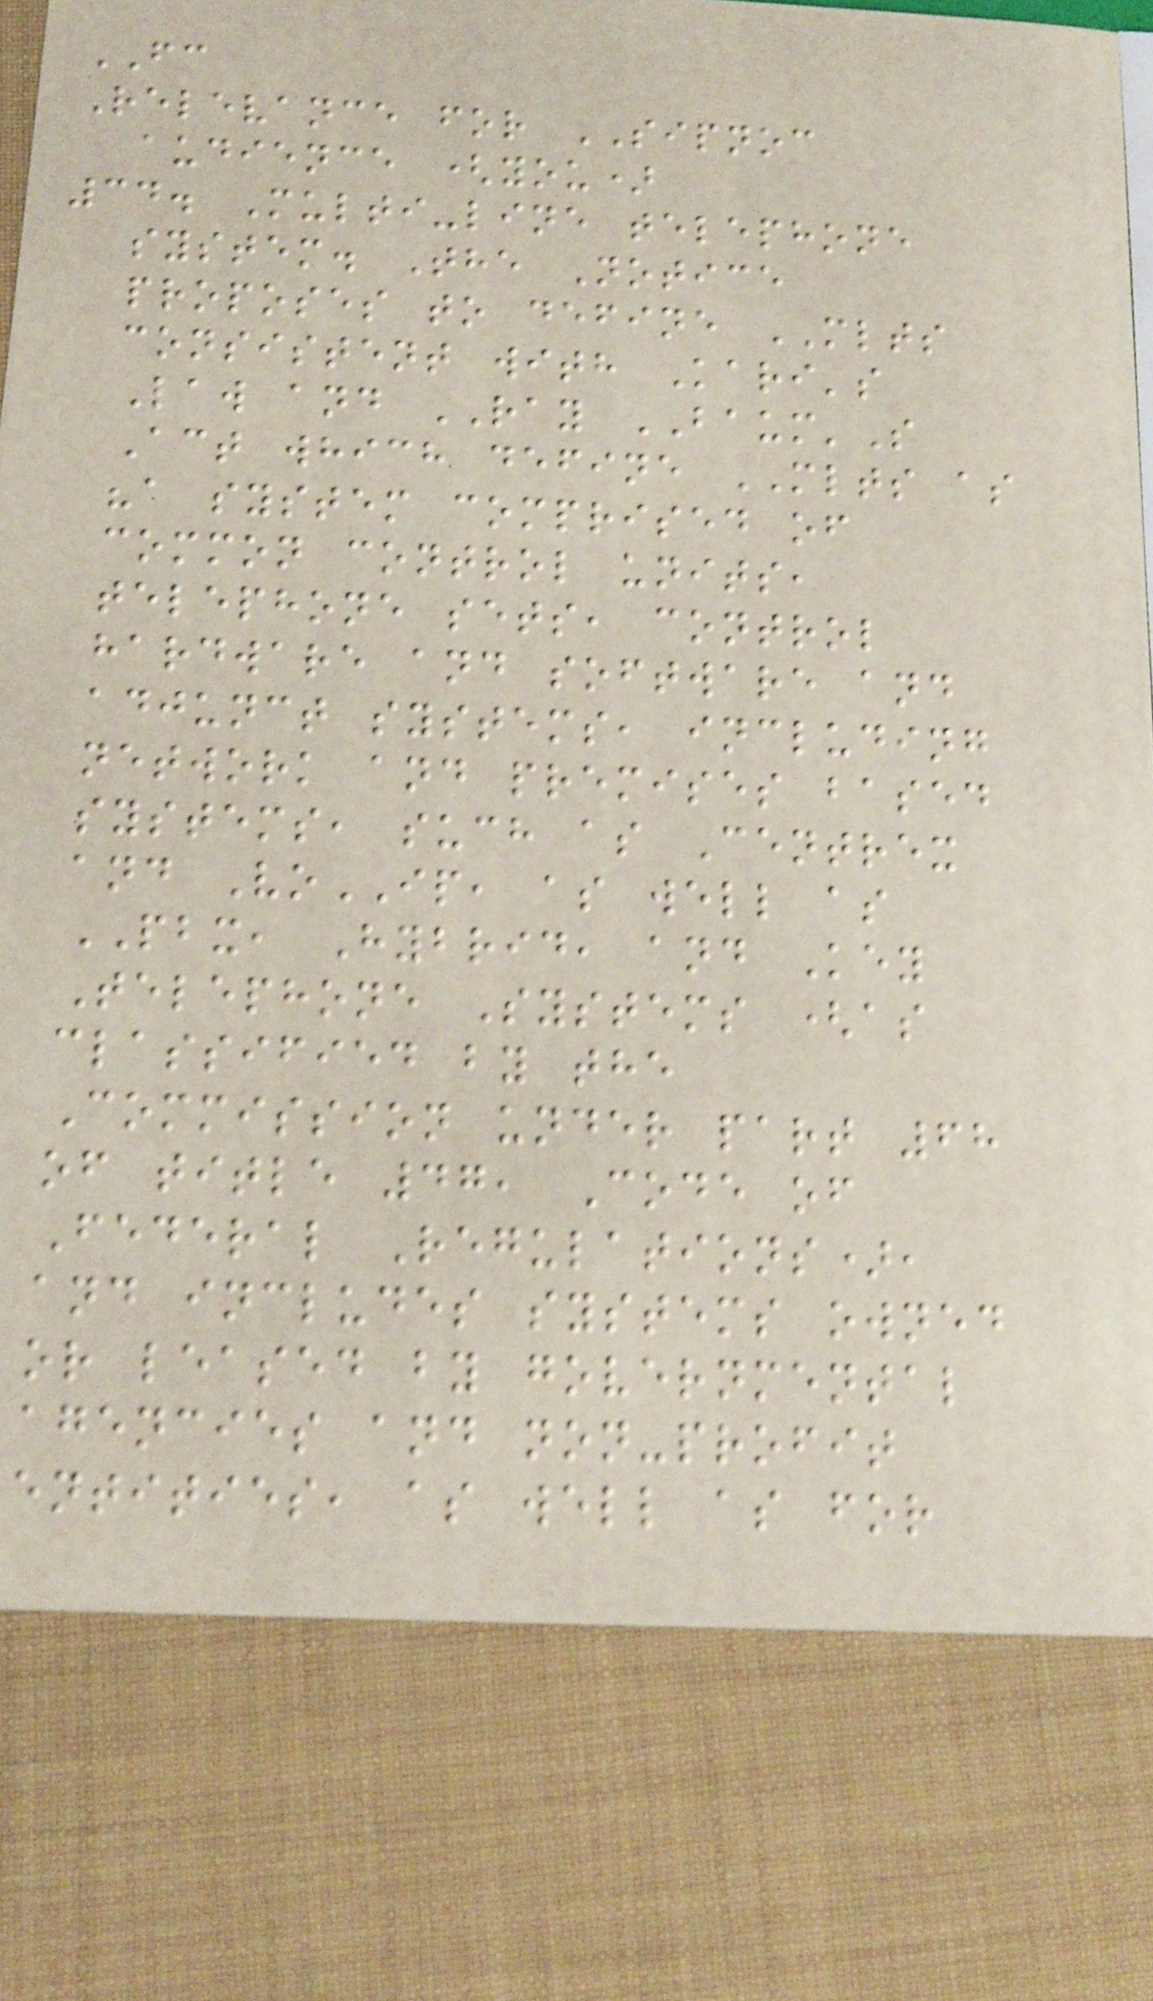FC
Relevance for SIPNOC
audience (you)
34. Multi-line telephone
system. The Notice
proposes to define MLTS
consistent with Kari's
Law and RAY BAUM'S
Act which define MLTS as
"a system comprised of
common control units,
telephone sets, control
hardware and software and
adjunct systems, including
network and premises based
systems, such as Centrex
and VoIP, as well as
PBX, Hybrid, and Key
Telephone Systems (as
classified by the
Commission under part 68
of title 47, Code of
Federal Regulations),
and includes systems owned
or leased by governmental
agencies and non-profit
entities, as well as for
